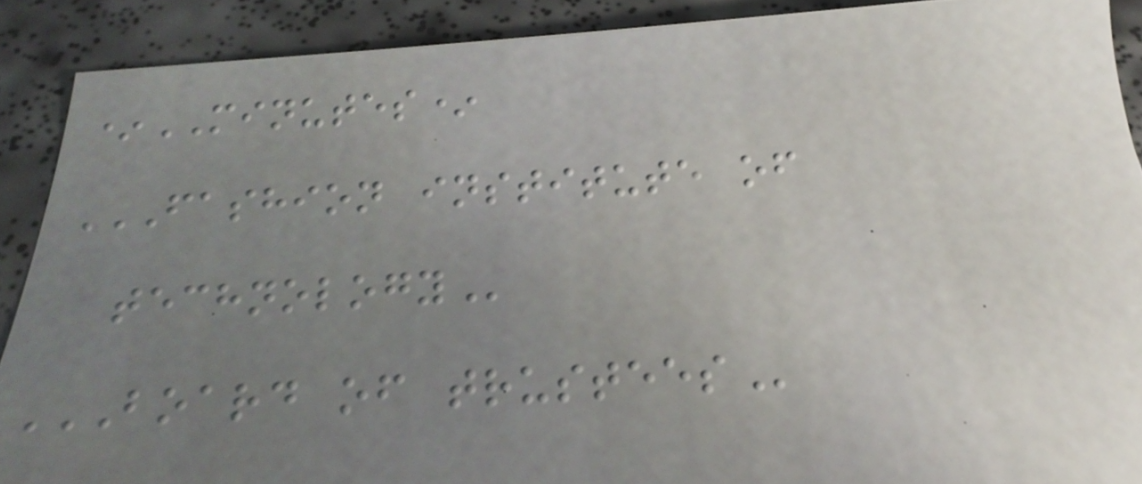*MINUTES*
FASHION INSTITUTE OF
TECHNOLOGY
BOARD OF TRUSTEES
